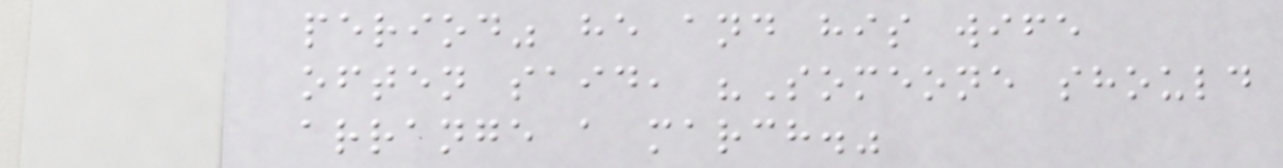period" he and his wife
often said, "Someone should
arrange a march."
